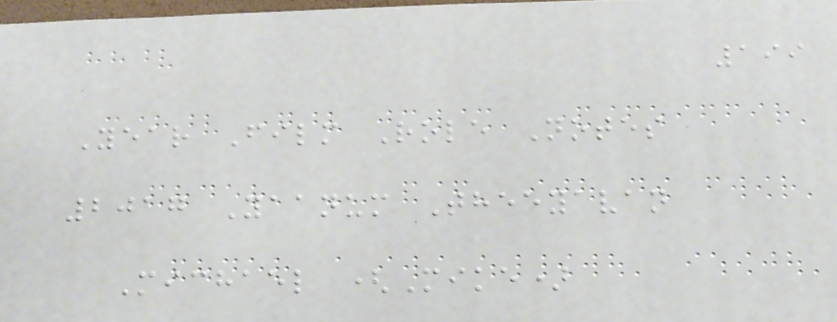199
Year Film Role Notes
2017 Yaanum Theeyavan
Michael (Mike)
